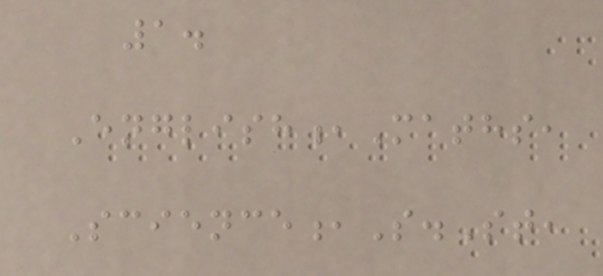1.
English,Maths,
Science,S.St,
